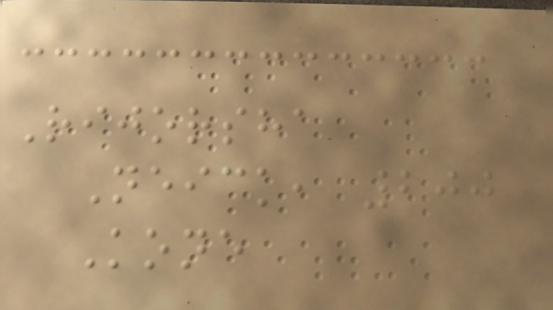Rijorsha
Neick, 200
Kone
